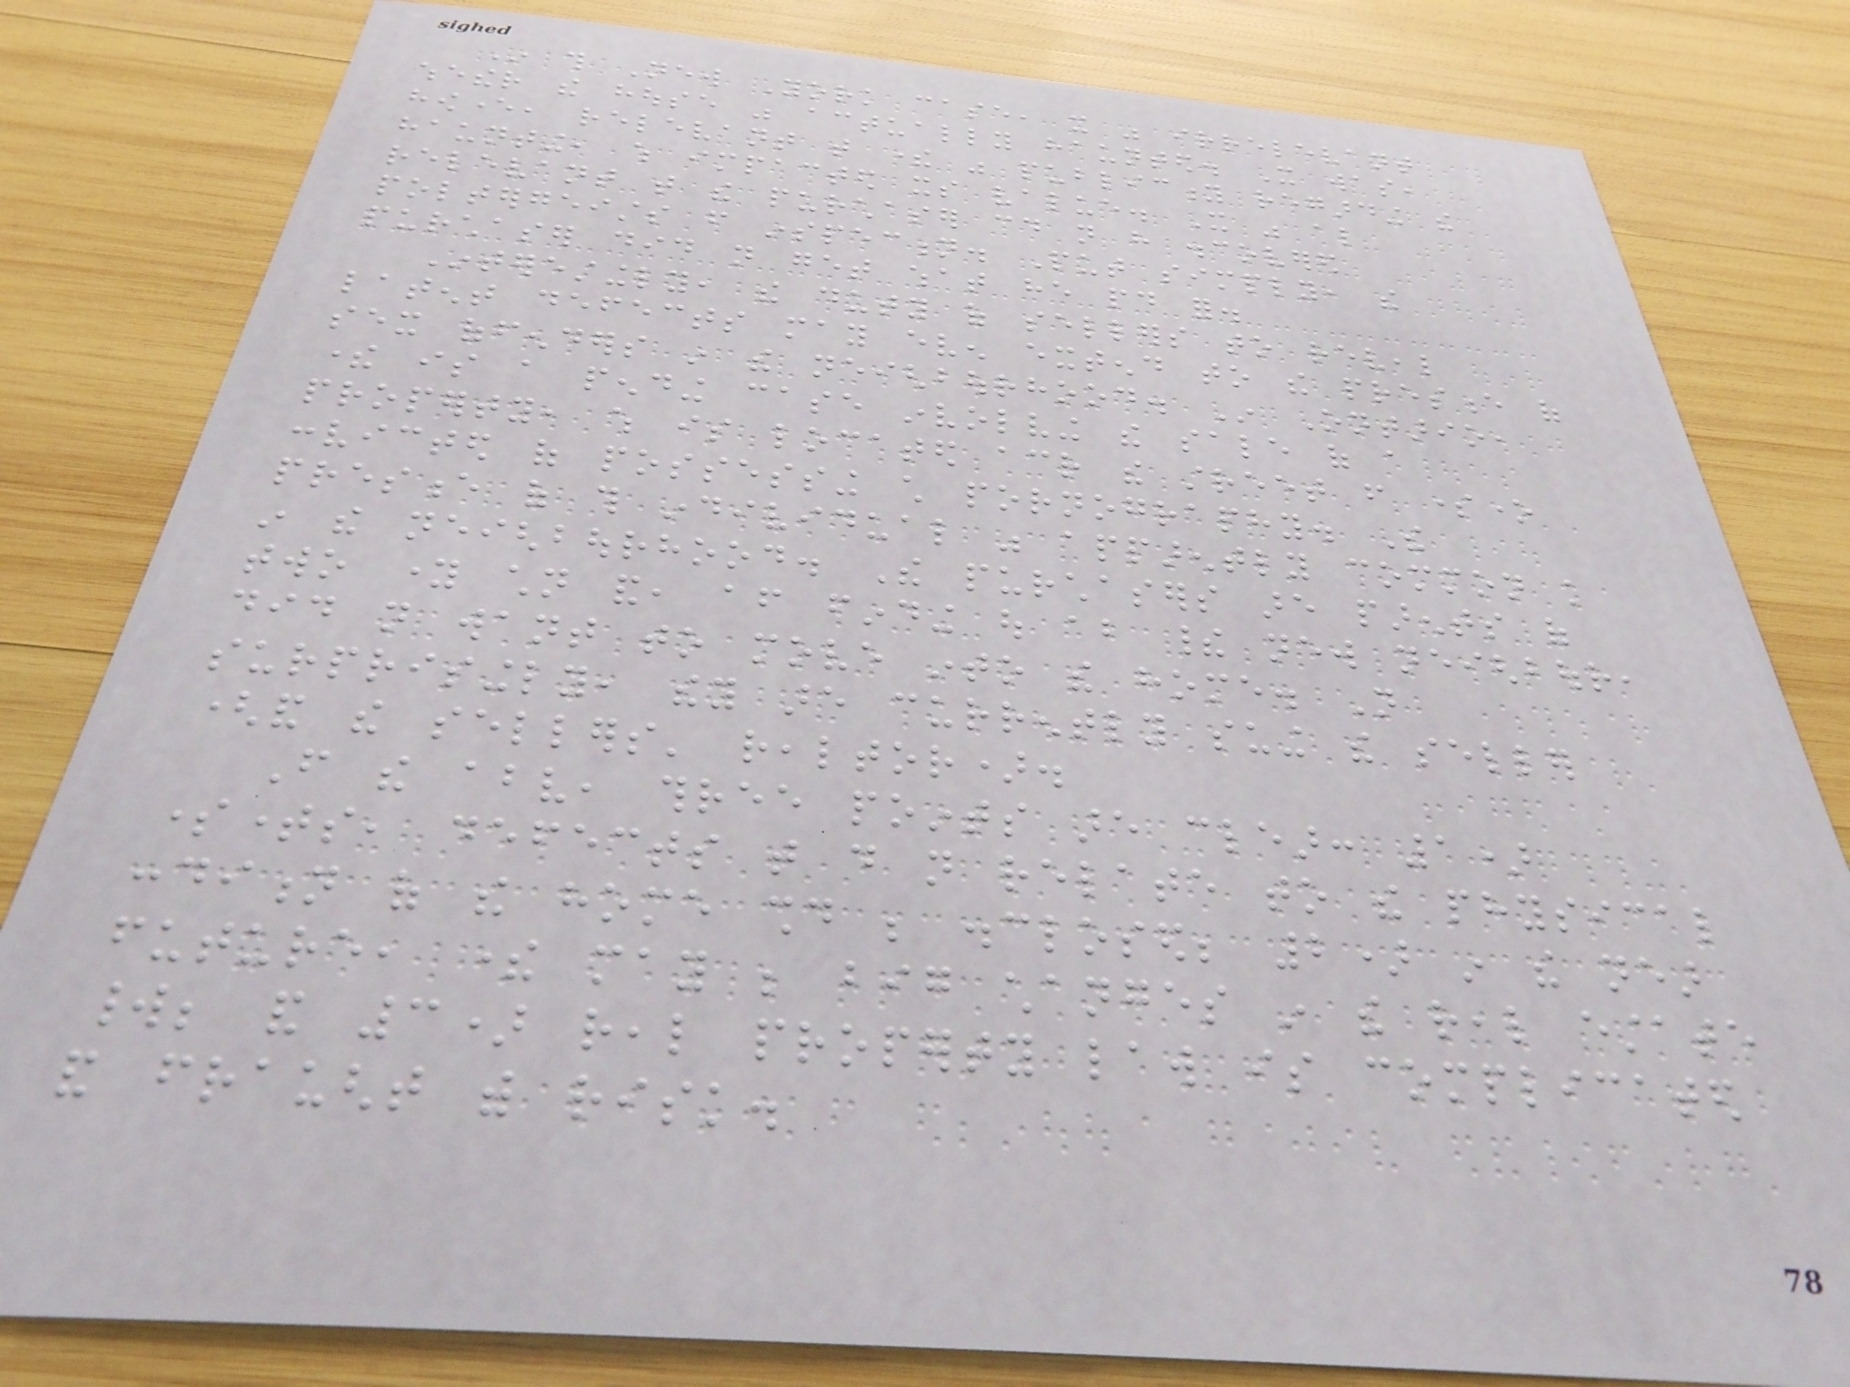In this New York case, it was irrelevant
whether the house was actually haunted. It was,
however, relevant that there was publicity regarding the
haunting, which impacted its value. It was also
relevant that the purchaser could not have discovered
poltergeists from inspection. Put simply, the
purchaser did not get what he paid for.
Interestingly, the duty of sellers to reveal
latent defects may even extend to the presence of
sex offenders in the neighbourhood. In Ontario,
there is a pending case involving the sale of a
property, which is located across the street from someone
convicted of possessing child pornography. The
presence of this individual was apparently common knowledge
in the neighbourhood. The purchasers are parents of
two young children and, after finding out about their new neighbour,
did not want to move into the home. Not
surprisingly, they are currently suing the seller
(and the sellers' realtor).
From the above, three points are clear: 1)
sometimes, defects that do not relate to the physical
condition of the home should be disclosed; 2) in the near
future, there may be big changes in the real estate
world; and 3) real property law is complicated
and fraught with risk.
